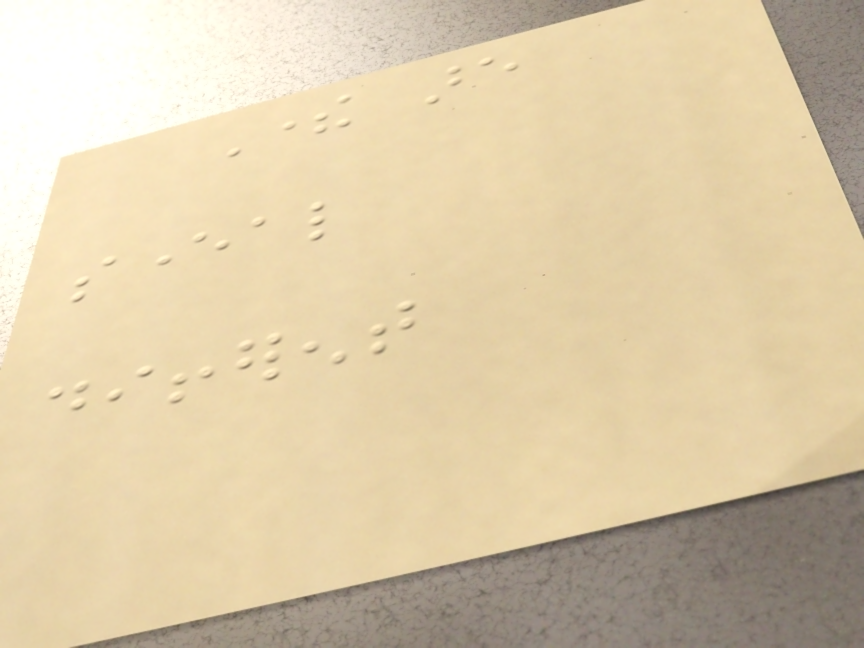There are
several
different
